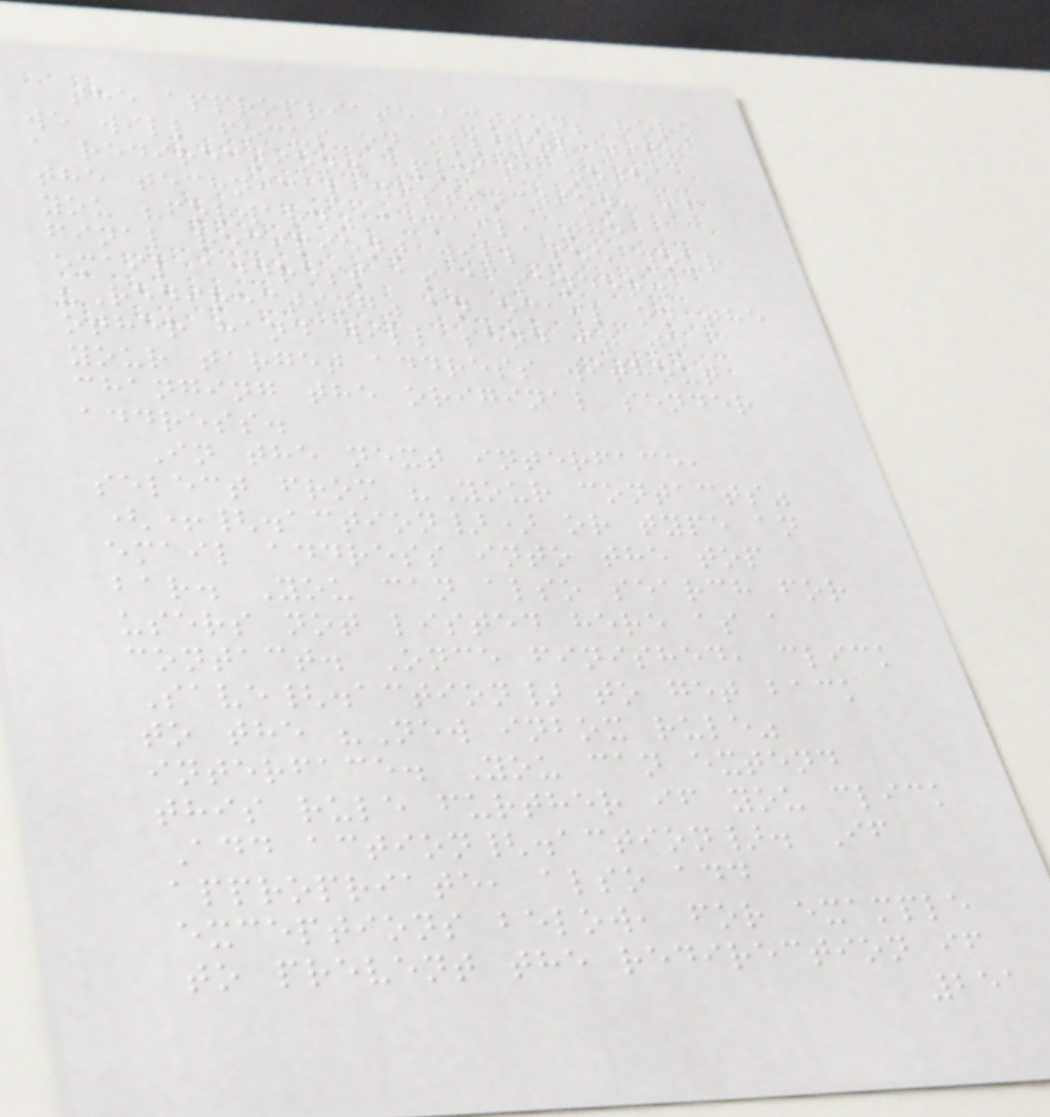the appropriate action; here
we will focus on illustrating
a redirection. Please note
the technical distinction: if
you "forward" a mail, the
final recipient will see your
email address as a sender.
"Redirecting" an email on the
other hand will send it to
your target address without
changing the original sender
address.
In the next interface,
select from "Your contacts"
(+{.action}) or type an
email address into the top
bar. You can also search for
users not listed here as a
contact. Once finished, click
Save{.action} to get back
to the "New inbox rule"
interface. You can extend
this rule further if you click
Add action{.action}. If
appropriate, also add
exceptions below, for example
to prevent the redirection if
251
